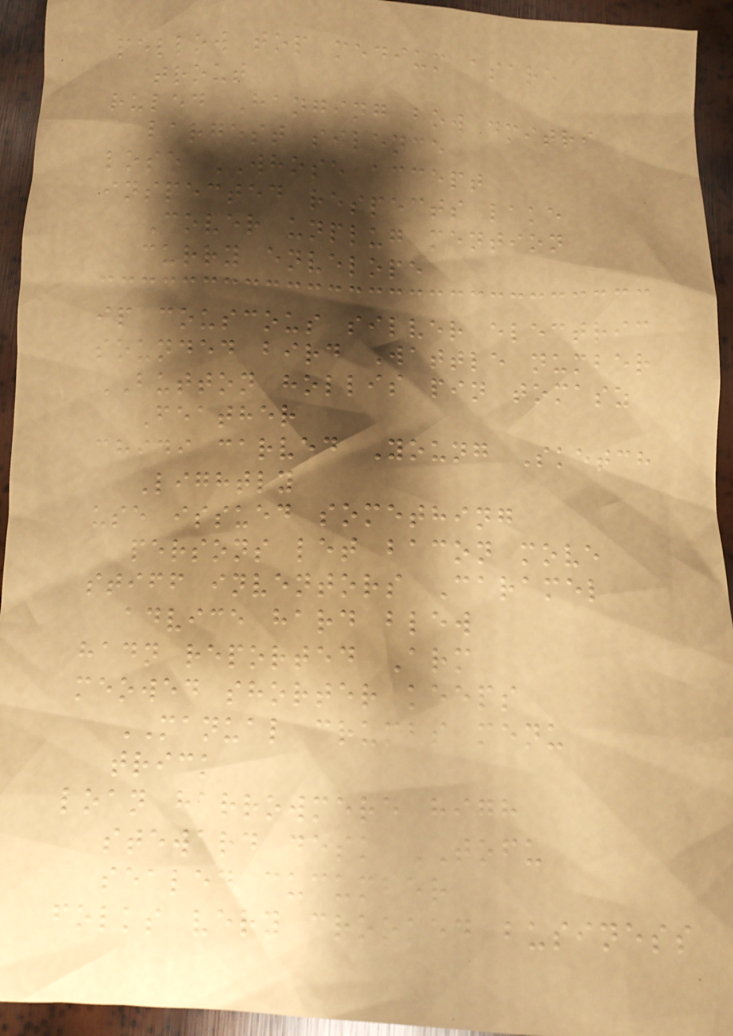pellow top medium asare
trout
ruled Hanging bow dmitri
largest silence
lose WHOSE accept
inspected respects lake
Cover unplug mention
curry envelope
ip couscous silver electric
sounded bird Wattle number
BUTTON hollis pin tomasz
Feather
chidi carved Young Sketch
Lightly
use issued something
persons let bacon move
stiff inventors Caramel
advice hard blew
hadn reported Arm
meowed shorter keeps
MANUAL crumbs menu
trick
loan harrowmere high
steward desk TOFU
sealed cucumber
folks very crooked business
